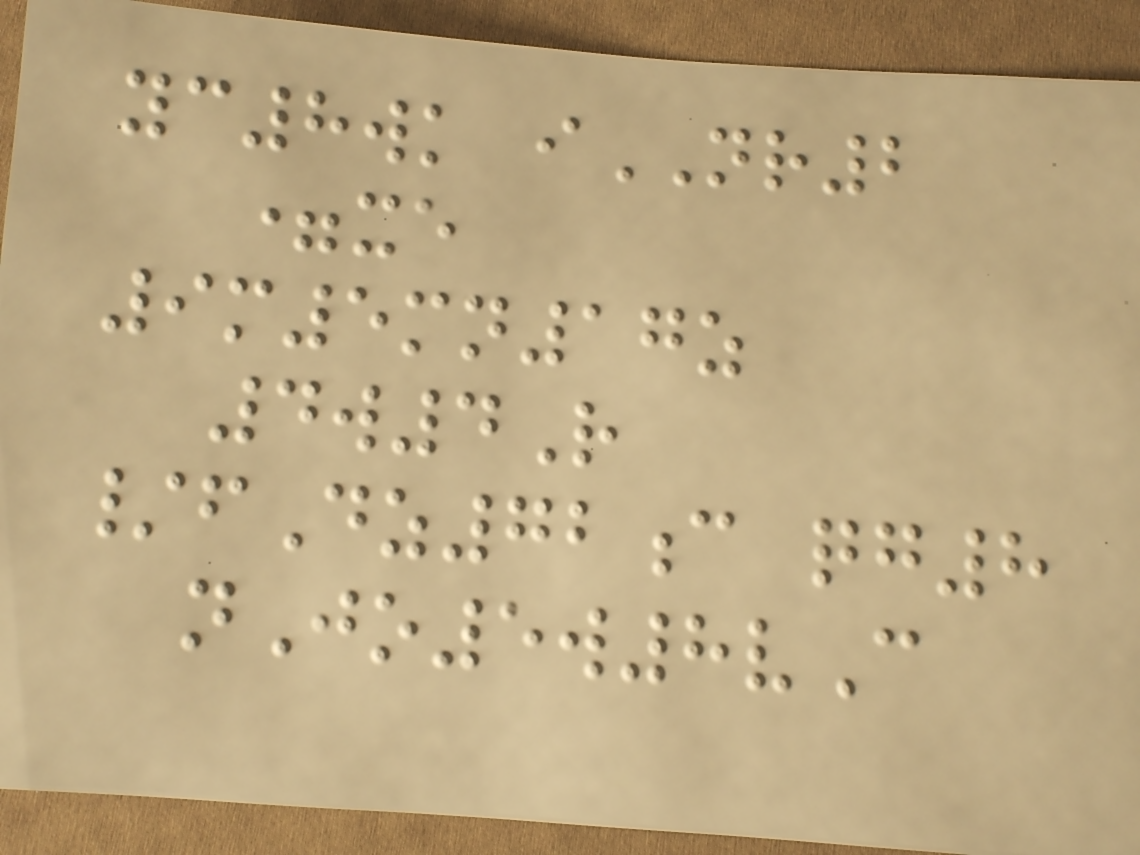yc8wk iNR2
=xe
9m5mn17z
4w4R
/fDz72c qg8
nJo5w8vC
